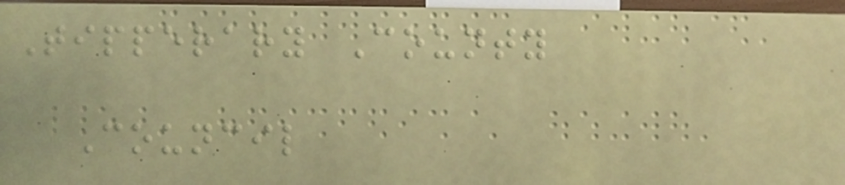Tipperary County
Council
